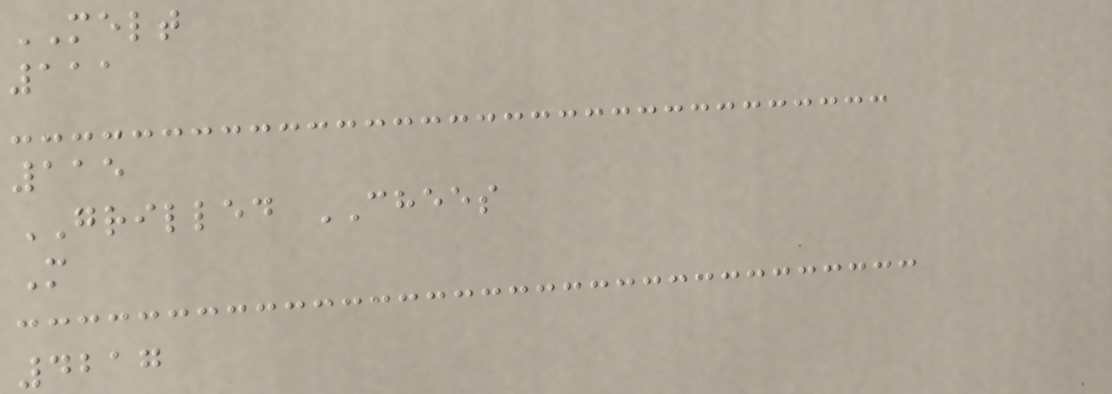MELT
111
115
GRILLED CHEES
M
4217
